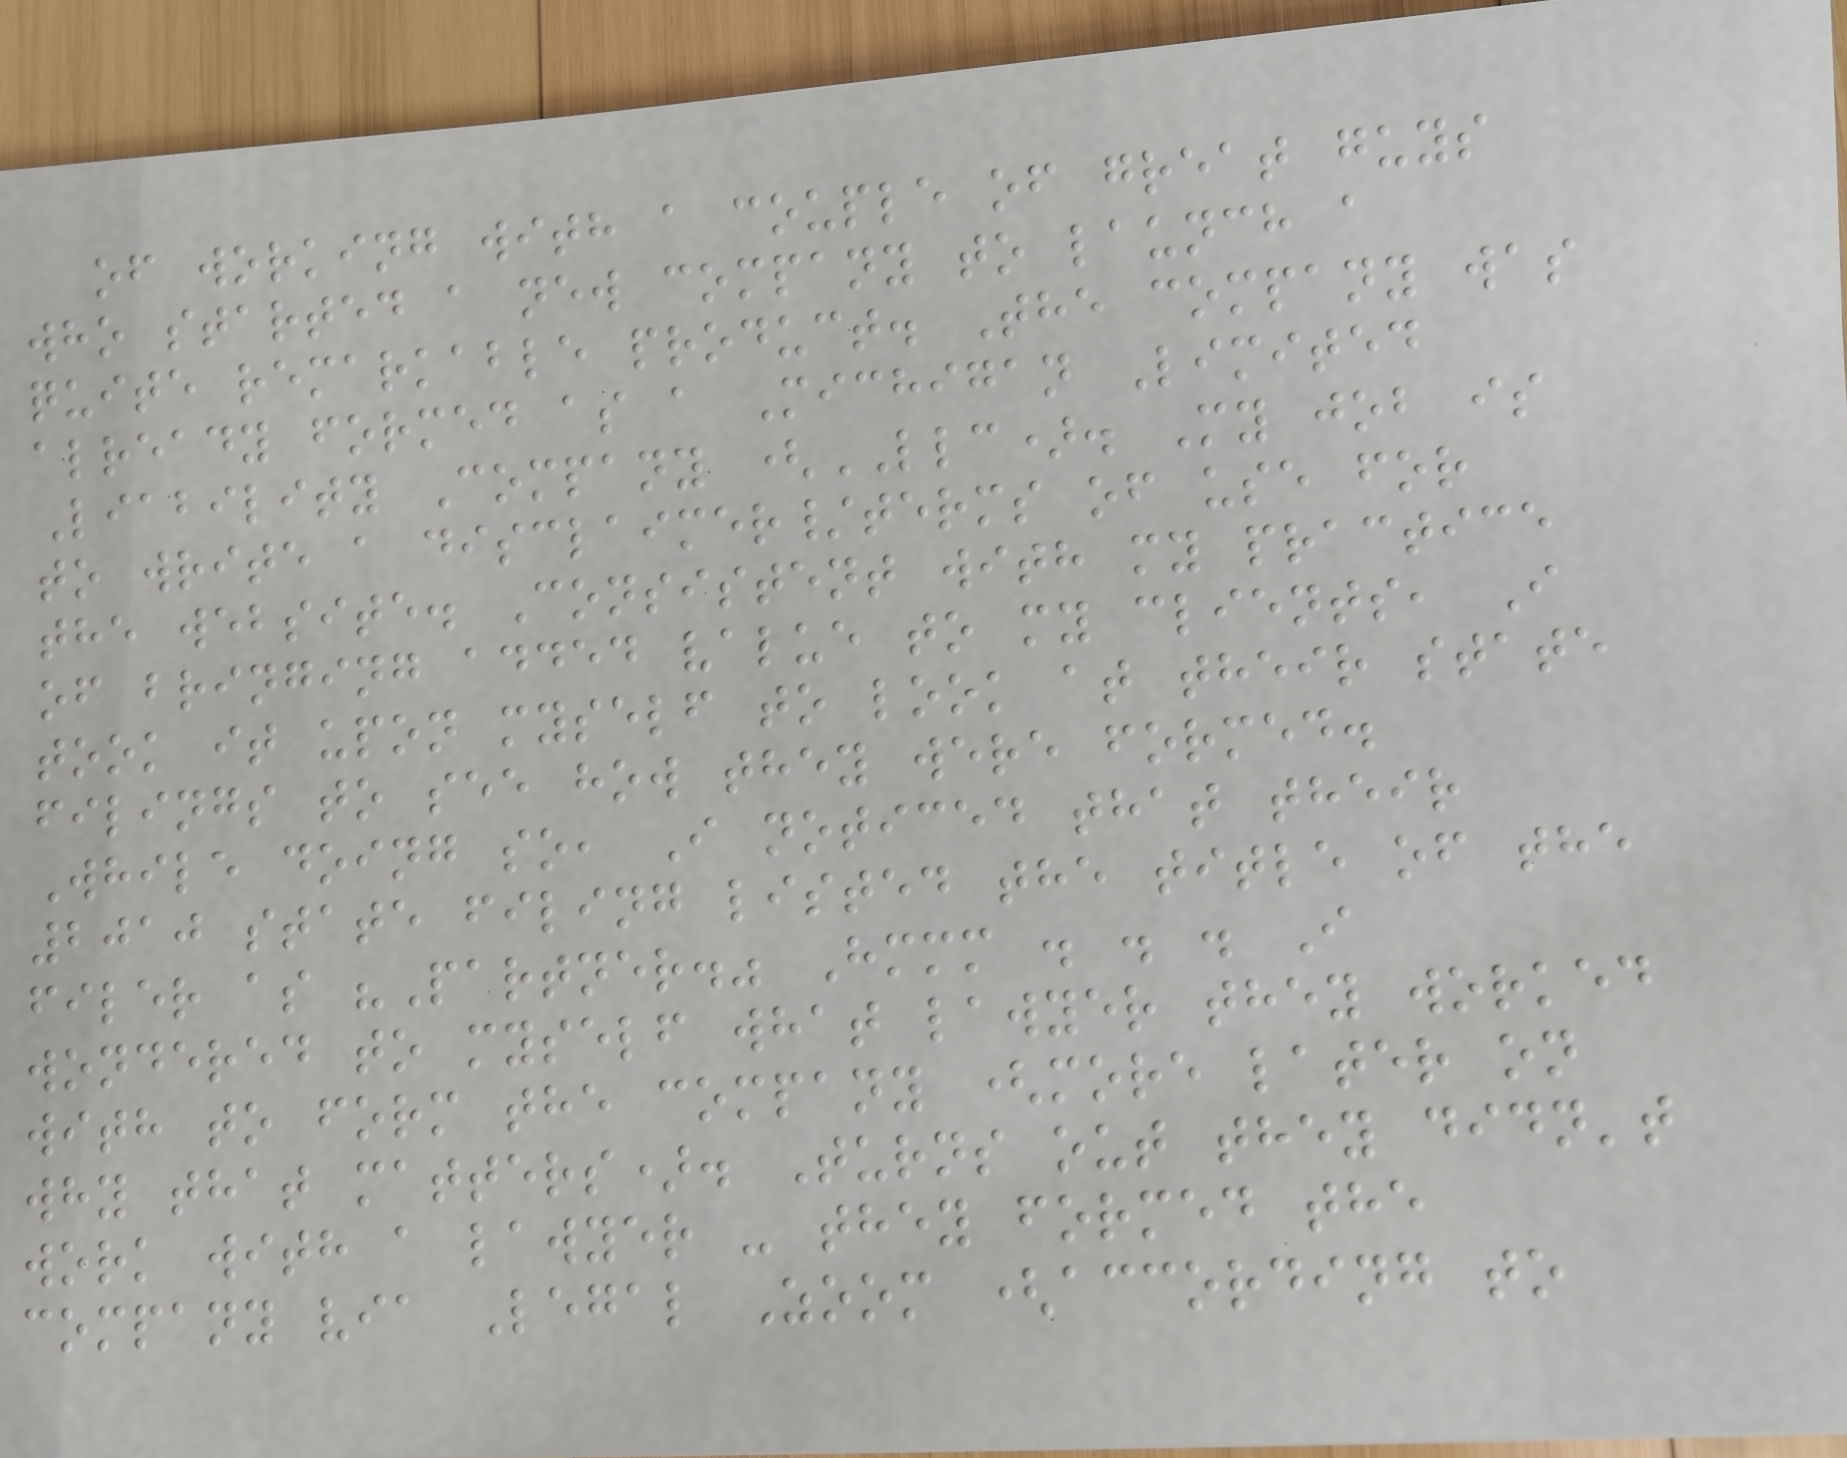of working with a couple of great guys
who started a new company to launch a
quite remarkable product. The company was
already formed as a Michigan Limited
Liability Company (LLC). My job is
to write a disclaimer/terms of use for
the website. Consistent with my practice
of bringing added value to my clients, I
took it upon myself to look at their state
filings to see how they were formed.
While doing so, I noticed that their
2010 state filing listed the title of the
filer as "Partner." Hmmm . . . I
wondered to myself what lawyer they worked
with to form the company (more later on
why that matters). Turns out they didn't
work with a lawyer - they formed the
company via Legal Zoom (according to
